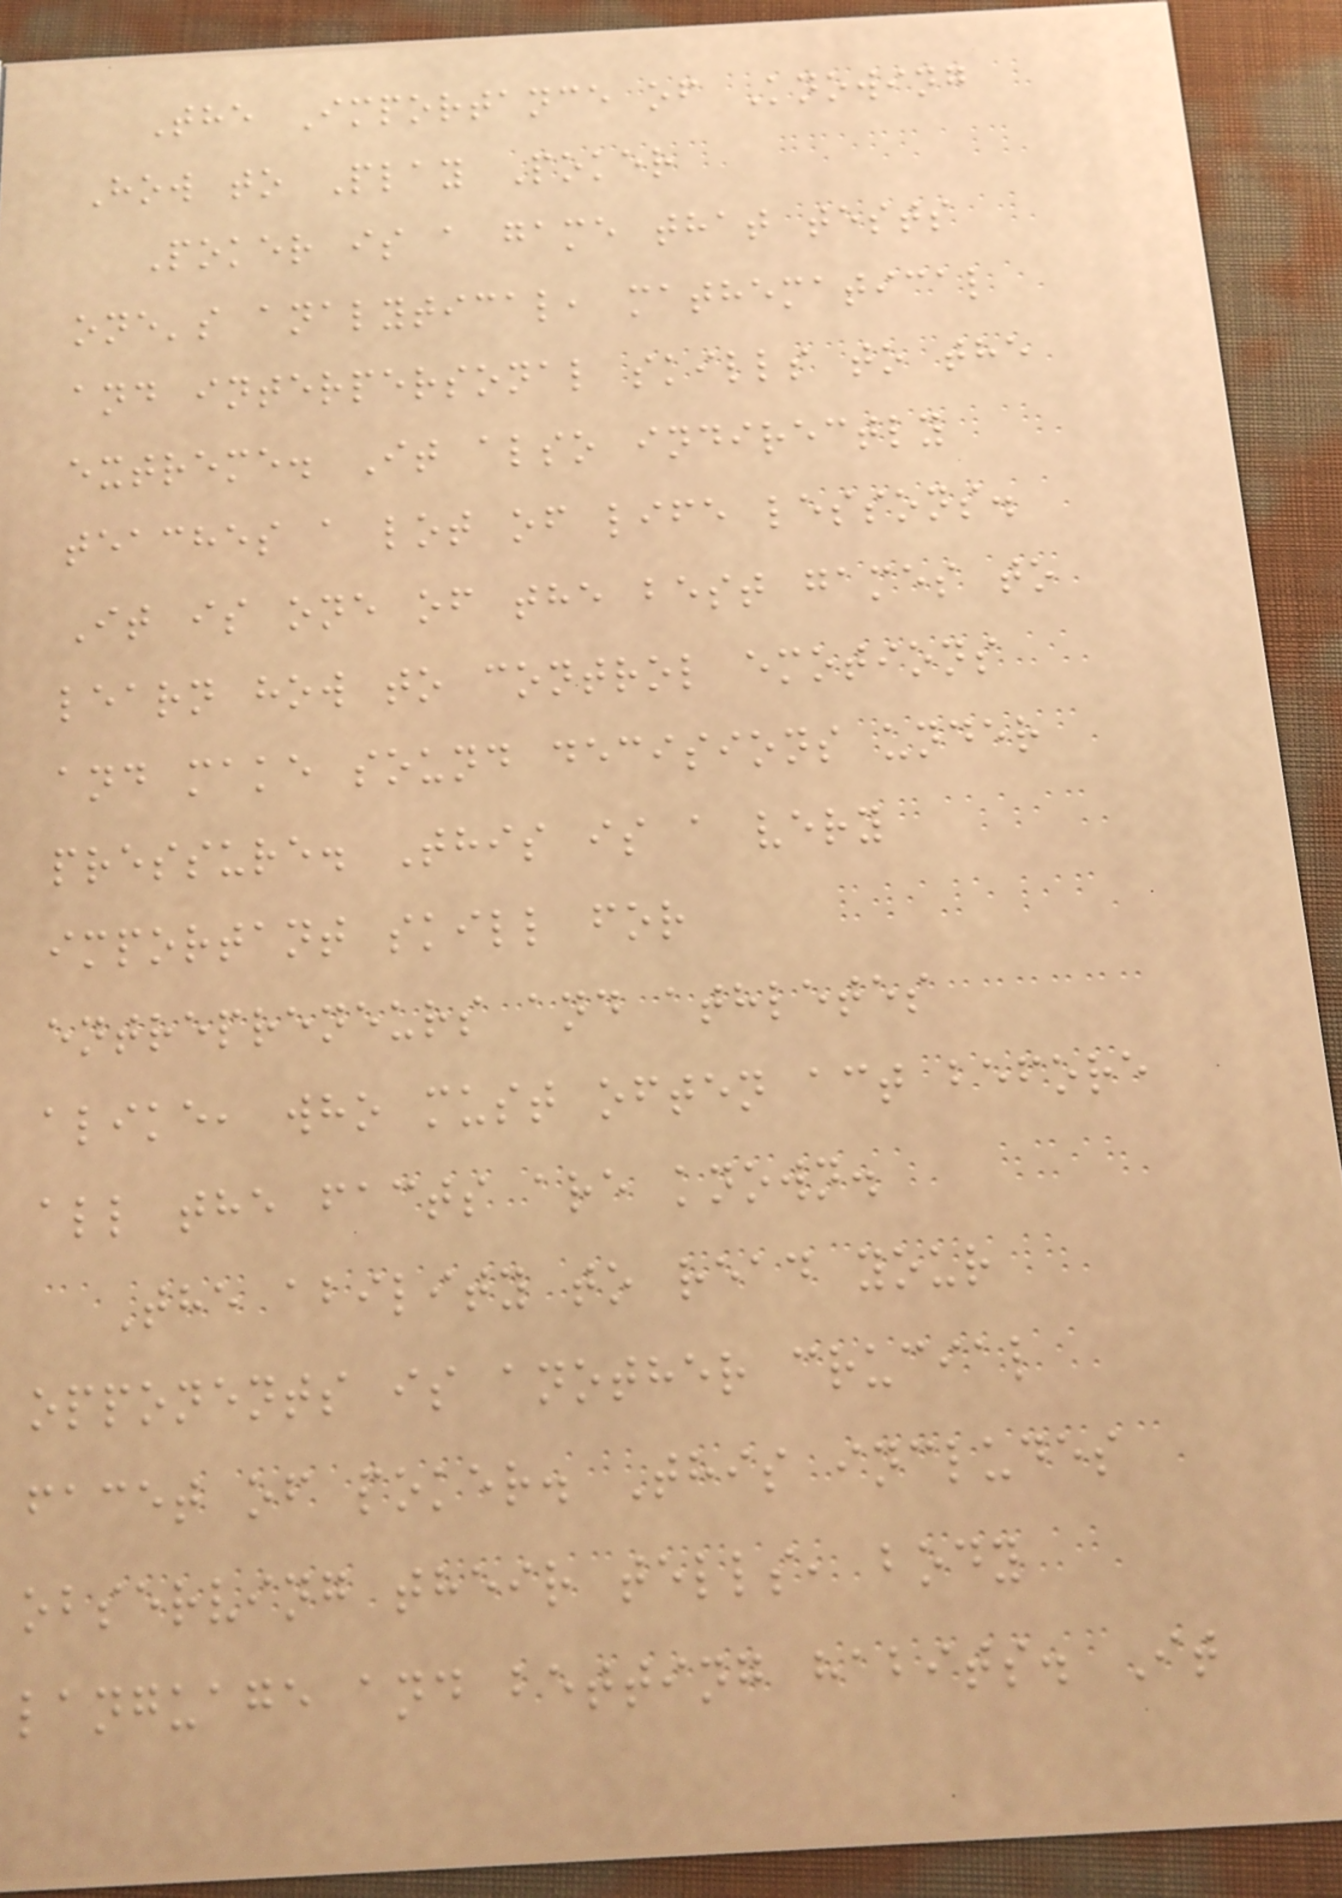The Importance of Knowing
How to Play Poker
Poker is a game that tests
one's analytical, mathematical
and interpersonal skills to the
extreme. It also indirectly
teaches a lot of life lessons.
It is one of the best games to
learn how to control emotions
and make sound decisions under
pressure. This is a very
important skill for
entrepreneurs and athletes
alike, who must often act before
all the facts are known.
The ability to read your
opponents is another crucial
facet of poker. This includes
observing their tells, body
language and betting habits. It
